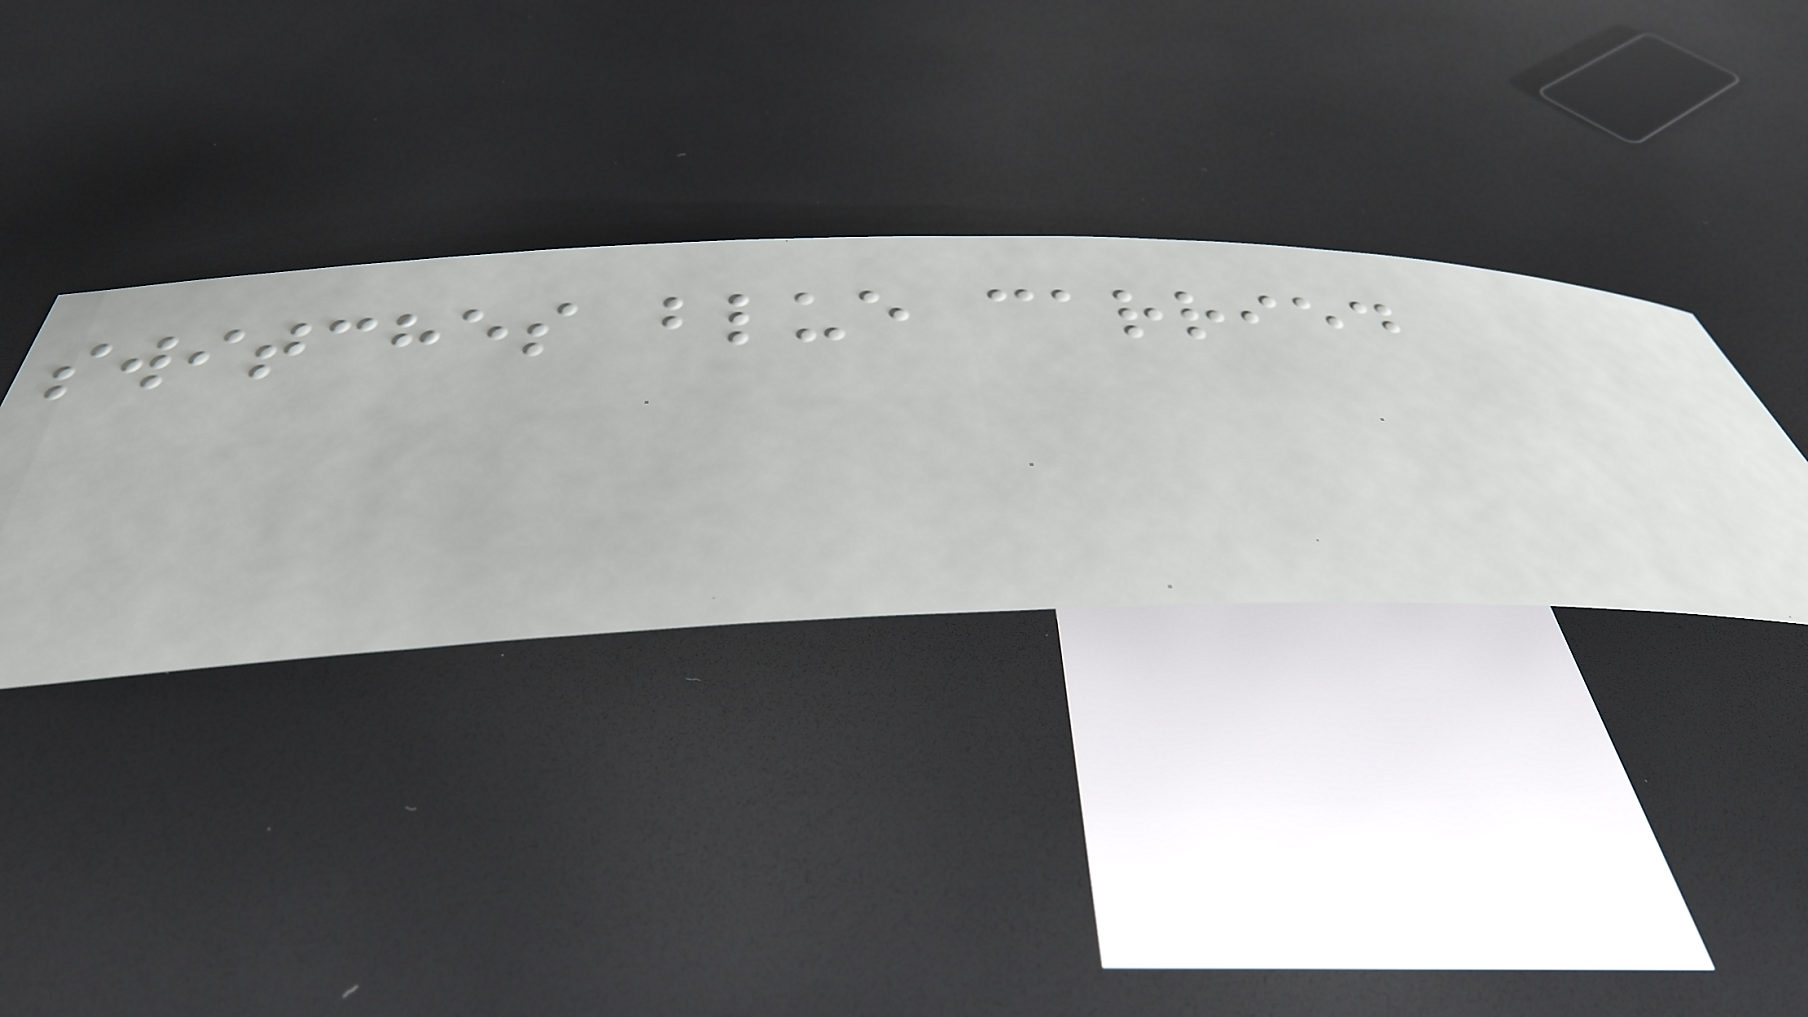switches blue carried
